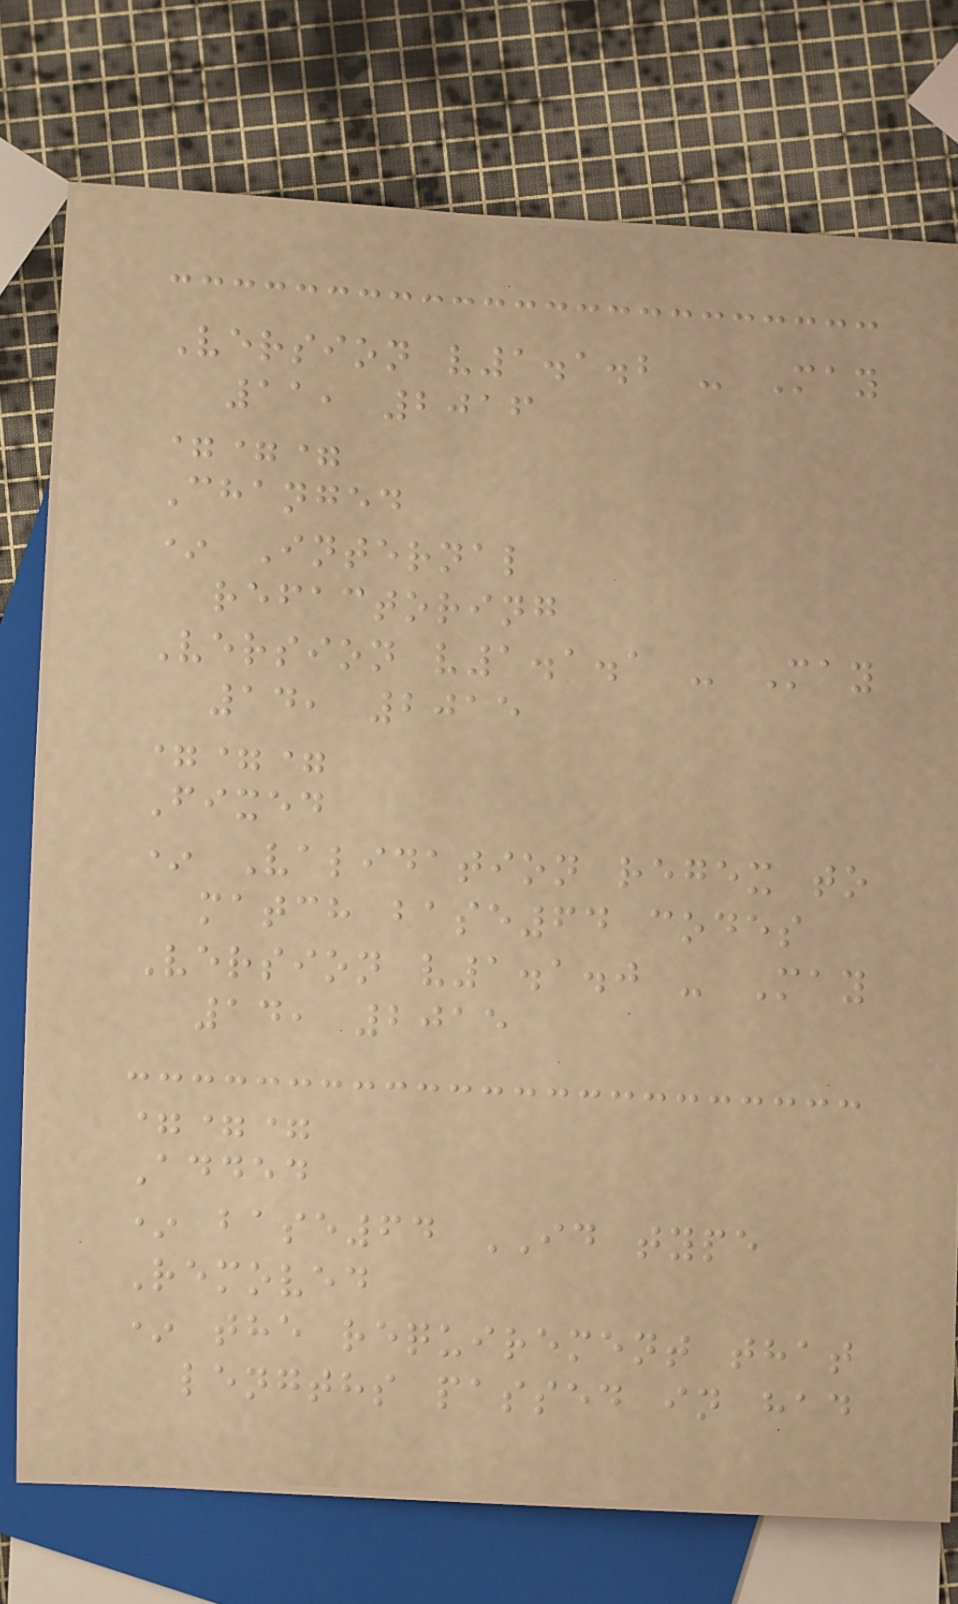Version v1.1.2 - May
11, 2016
===
Changed
* Internal
refactoring
Version v1.1.1 - May
14, 2015
===
Fixed
* Validation regex to
match base64 codes
Version v1.1.0 - May
14, 2015
===
Added
* base64 ID type
Removed
* the requirement that
lengths passed in had
